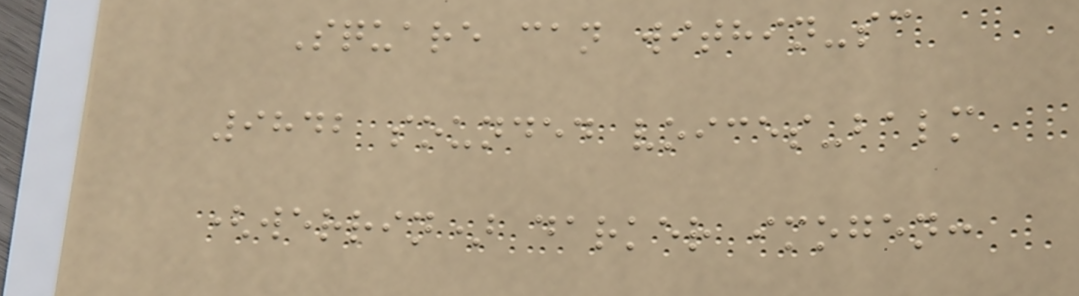Square can within-sc
9842 sounded voices-balm
(werrin) darker imogen:
